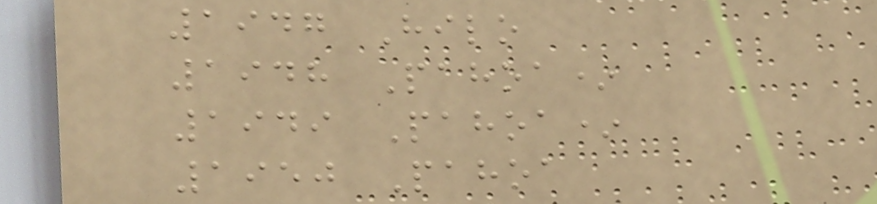1947 Hilo
1948 Pahoa*
1949 Pahoa*
1950 Pahoa
